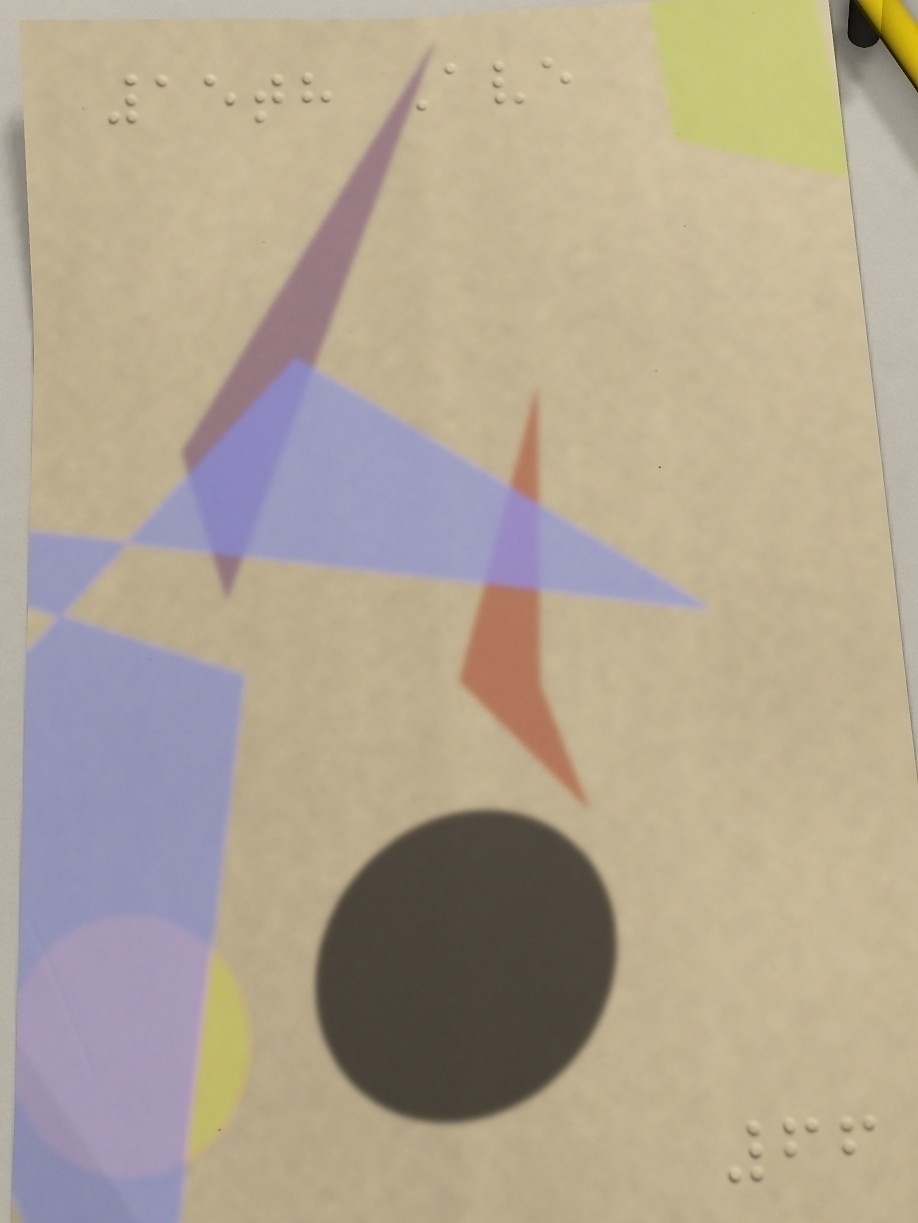15th Ave
66
